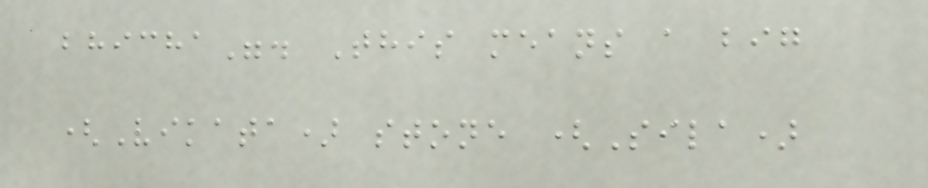bhicha". This means a big
(Vikata) stone (Sila)
